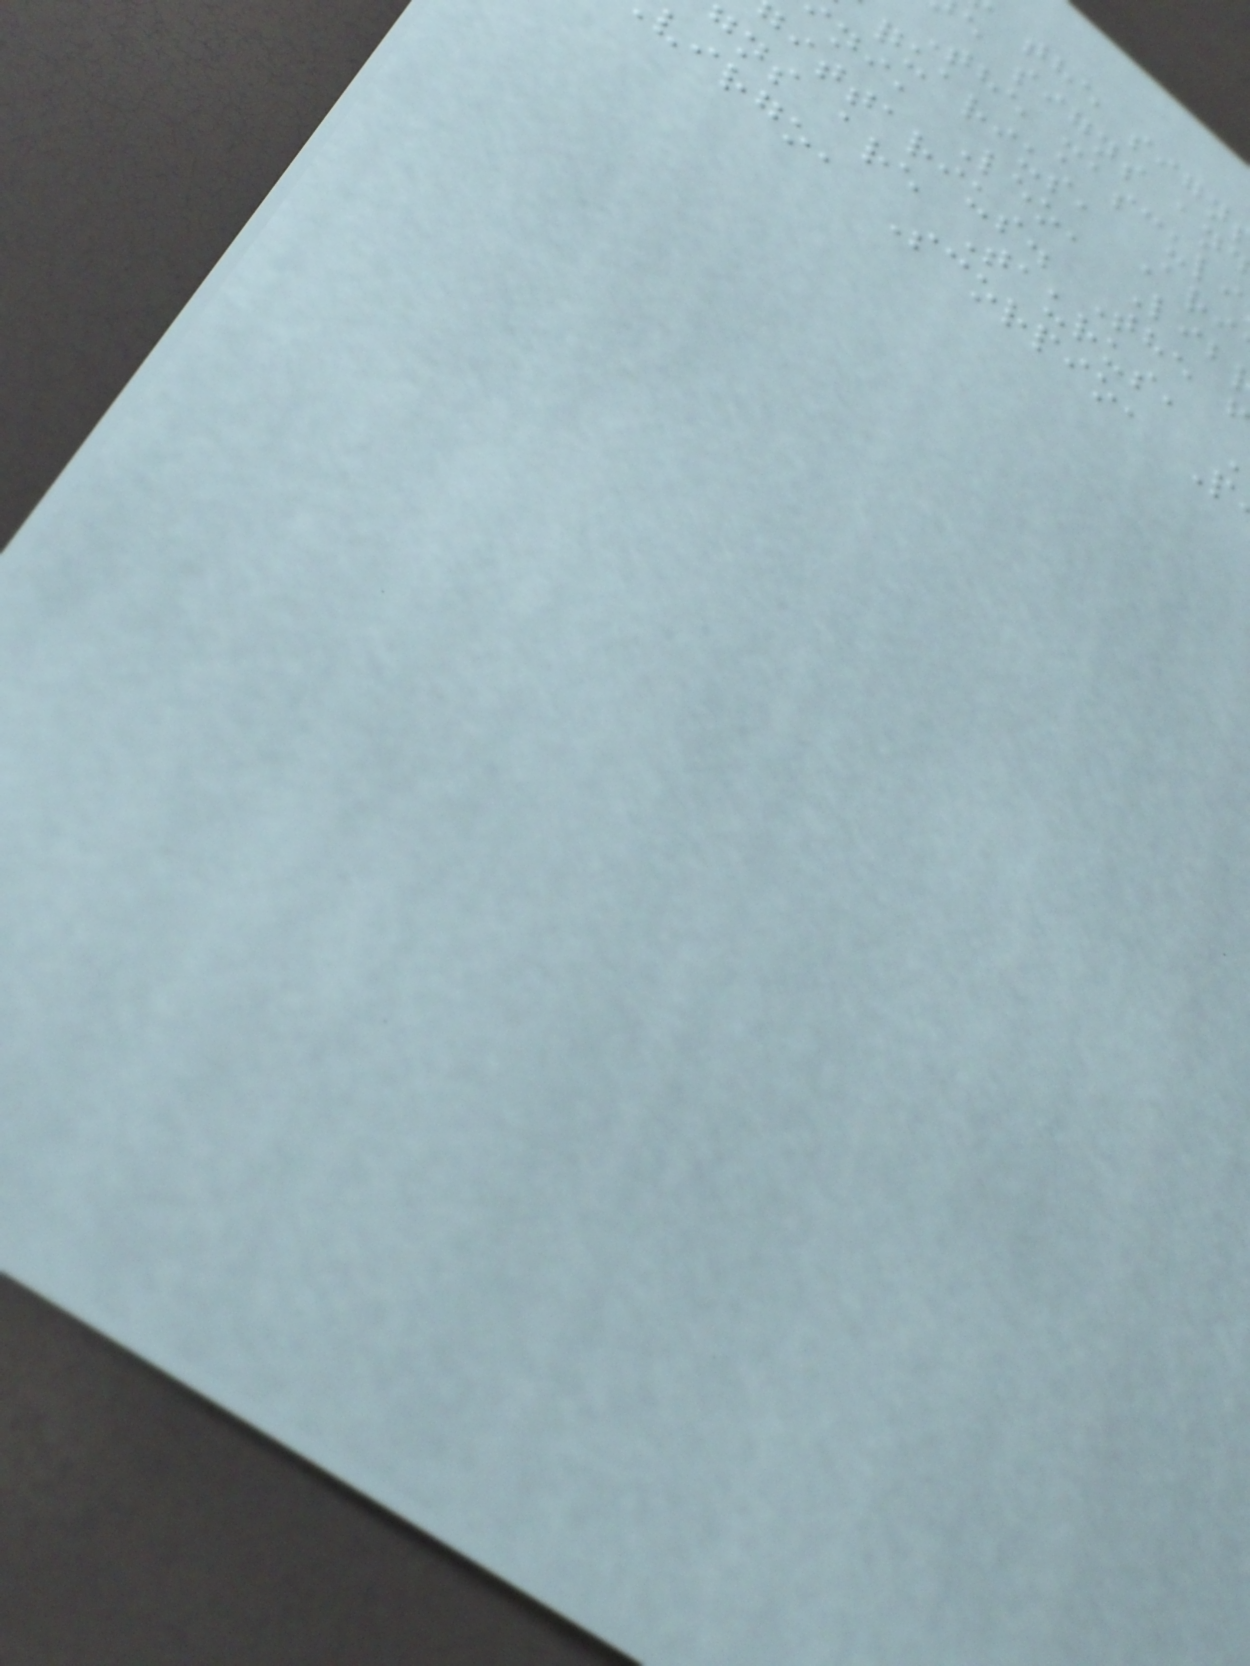the sign
e signs an
The masculi
quarius, Ari
ni, Leo, Lib
ittarius. The
gns are Taurus,
virgo, Scorpio, P
